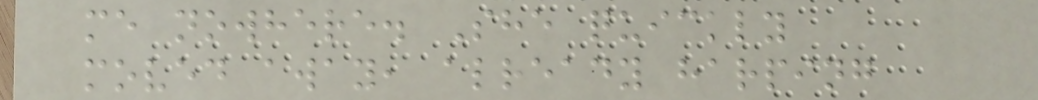me nowhere. She quickly
moved away, already harping
